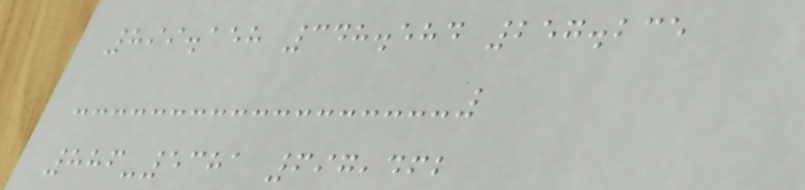899.158 348.584 257.235
886-5381 697,462
